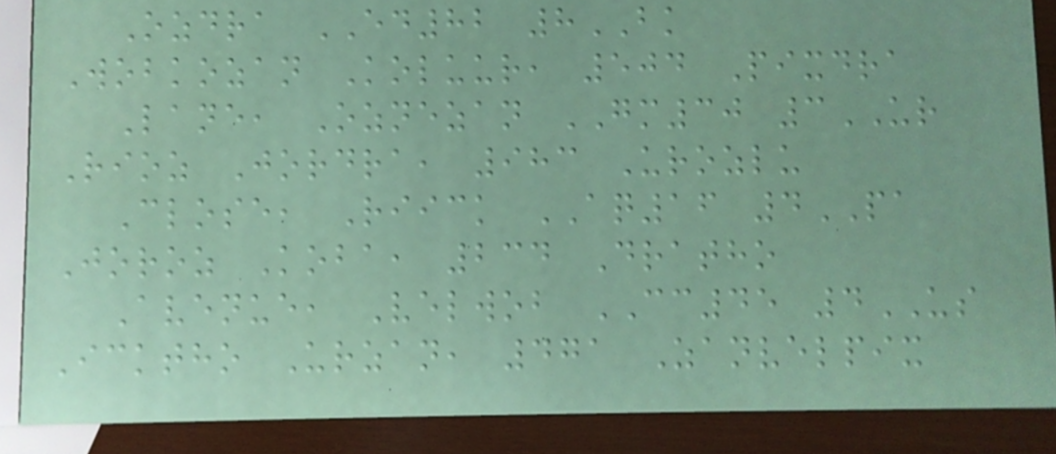Ozdra ED82 8BK
Wobkozan Koluur, 504 Pixdra
Lane, Oznezan GM30 3UR
Rioz Jordra, 983 Urozlu
Close, Riick AQ16 4PA
Joroz Koba, 234 Dratho
Avenue, Velwob CC45 4US
Icktho Urzan, 471 Zanvelpix
